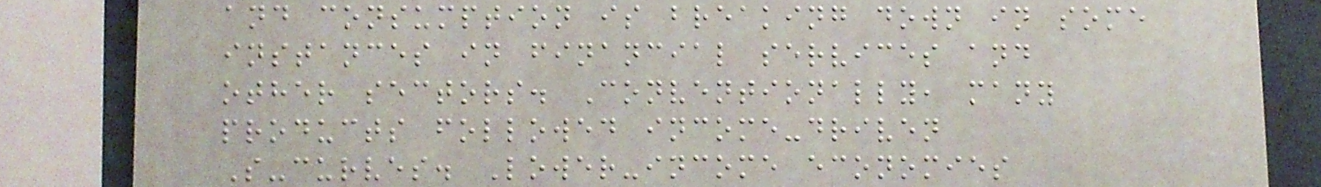and consumption is breaking down in some
instances in financial services and
other sectors. Conventionally, many
products followed income-driven
S-curves. Lower-income economies
